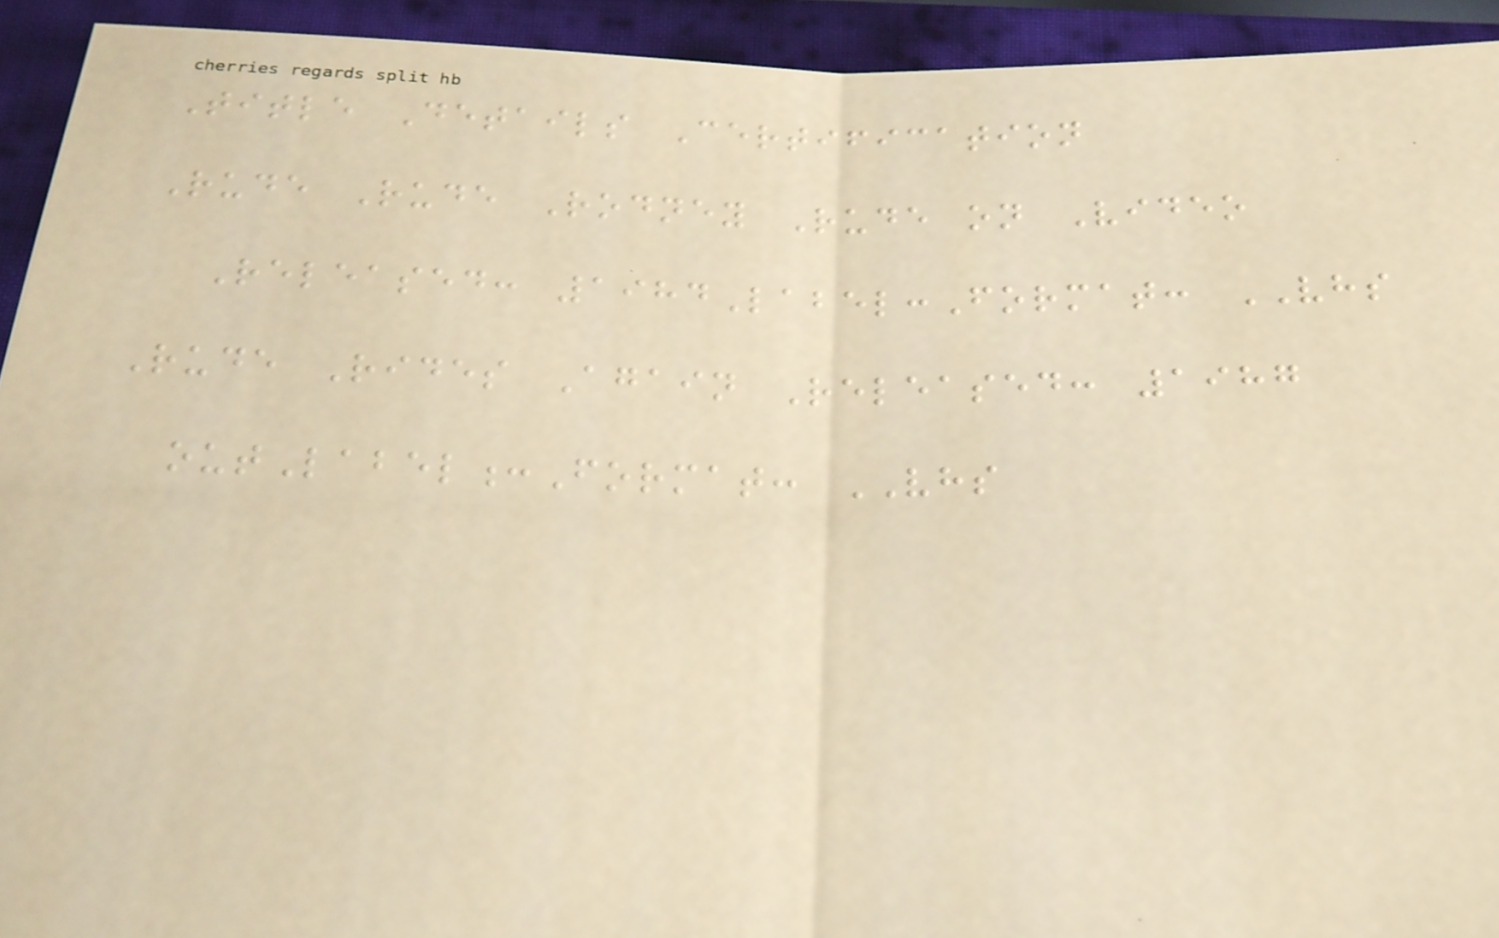Title Details Certification
Rude Rude Rodney Rude on Video
Released: 1984Label:Format: VHS
Rude Rides Again Released: 1987
outLabel:Format: VHS
